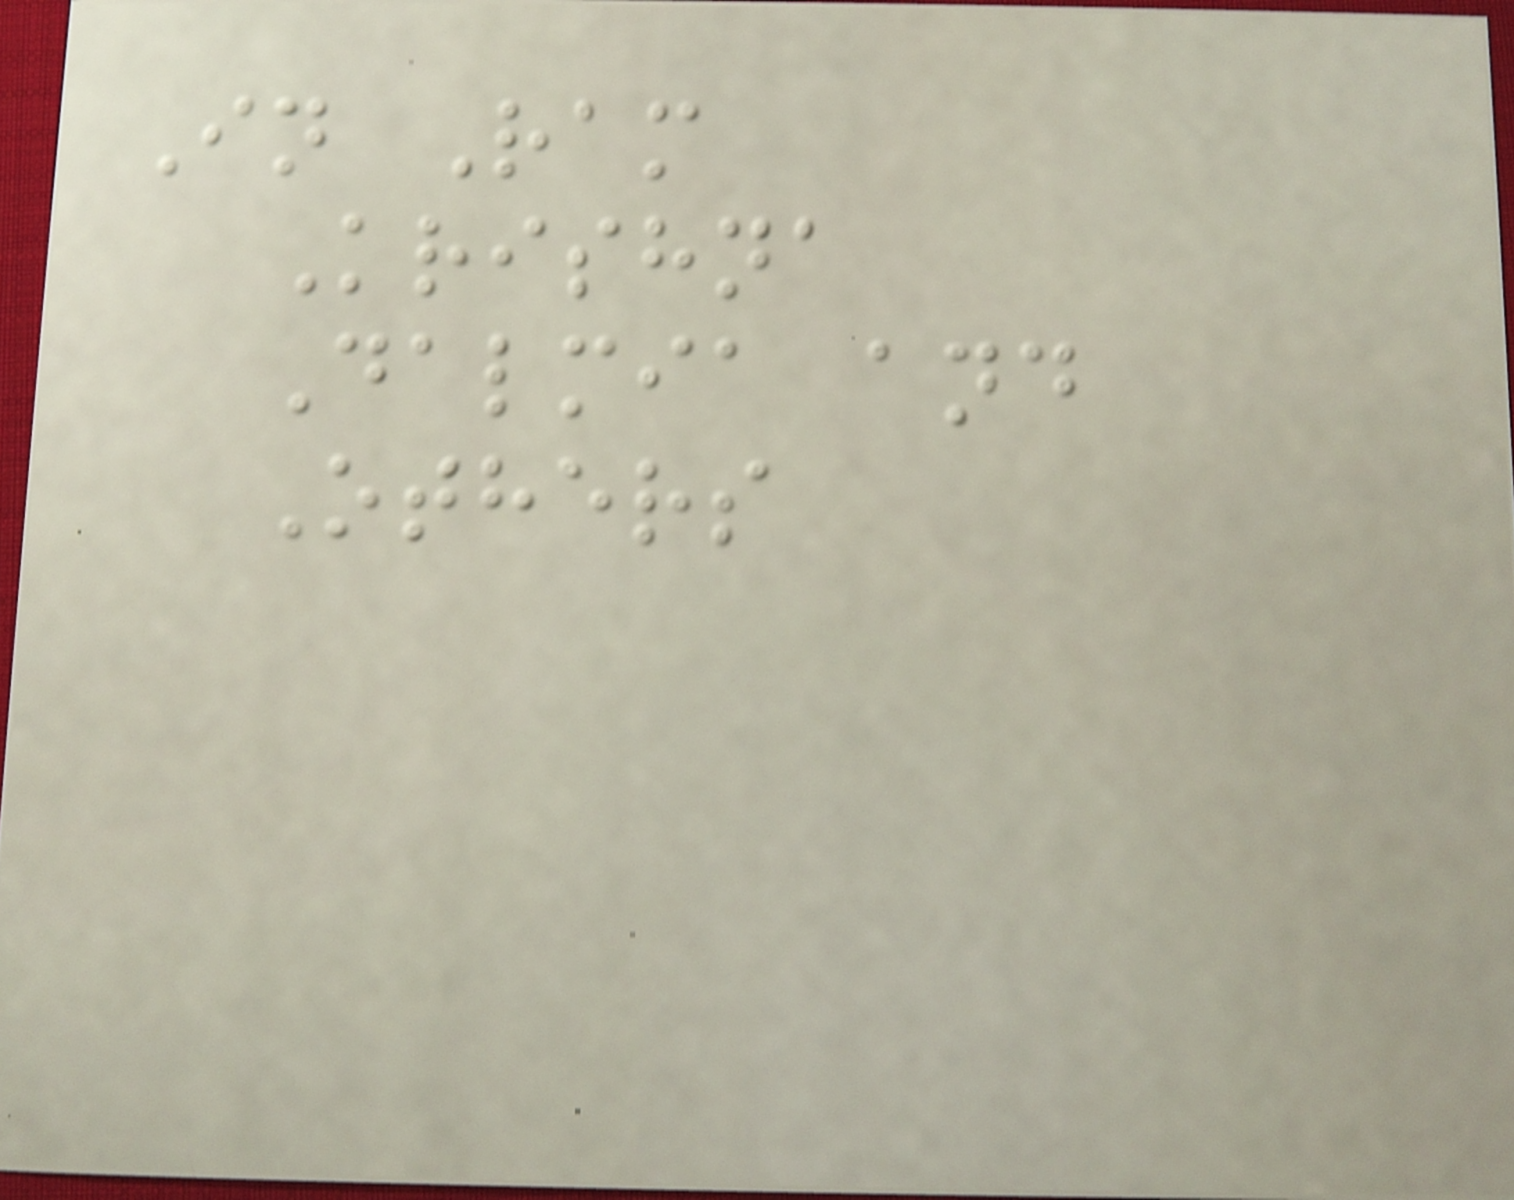In Ram
Krishna
Dalmia and
Others
